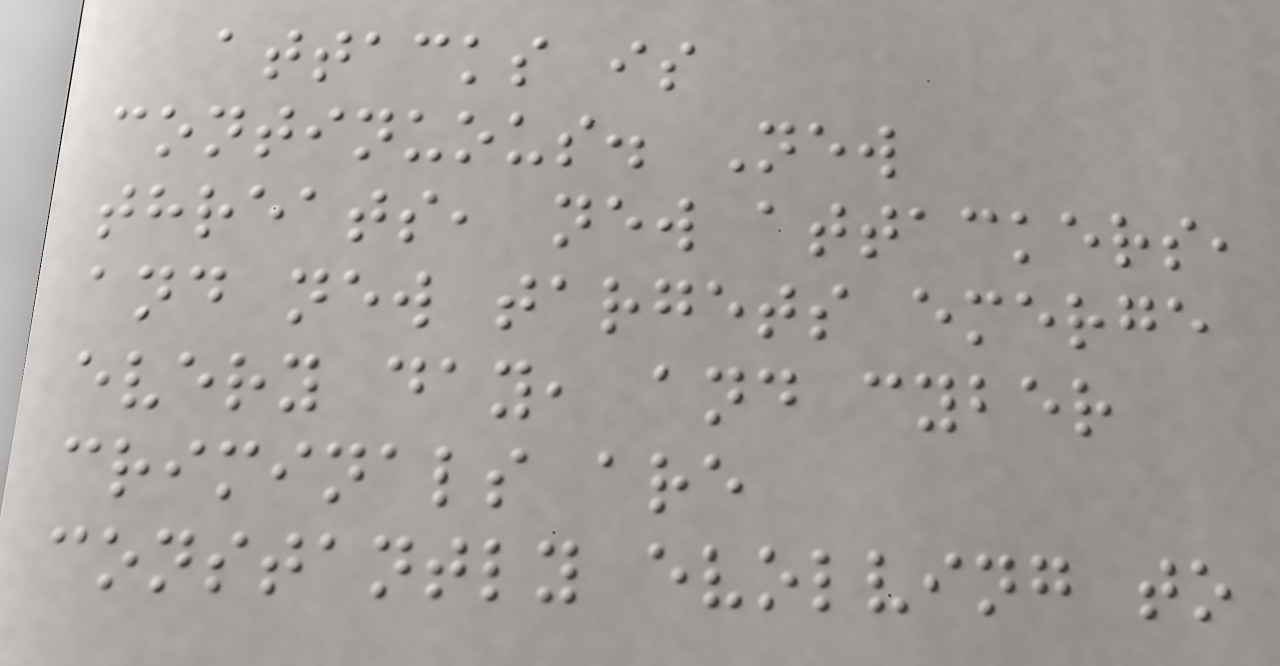attacks is
continuous. New
threats, new attackers,
and new targets emerge
every day, and cyber
criminals are
constantly evolving to
